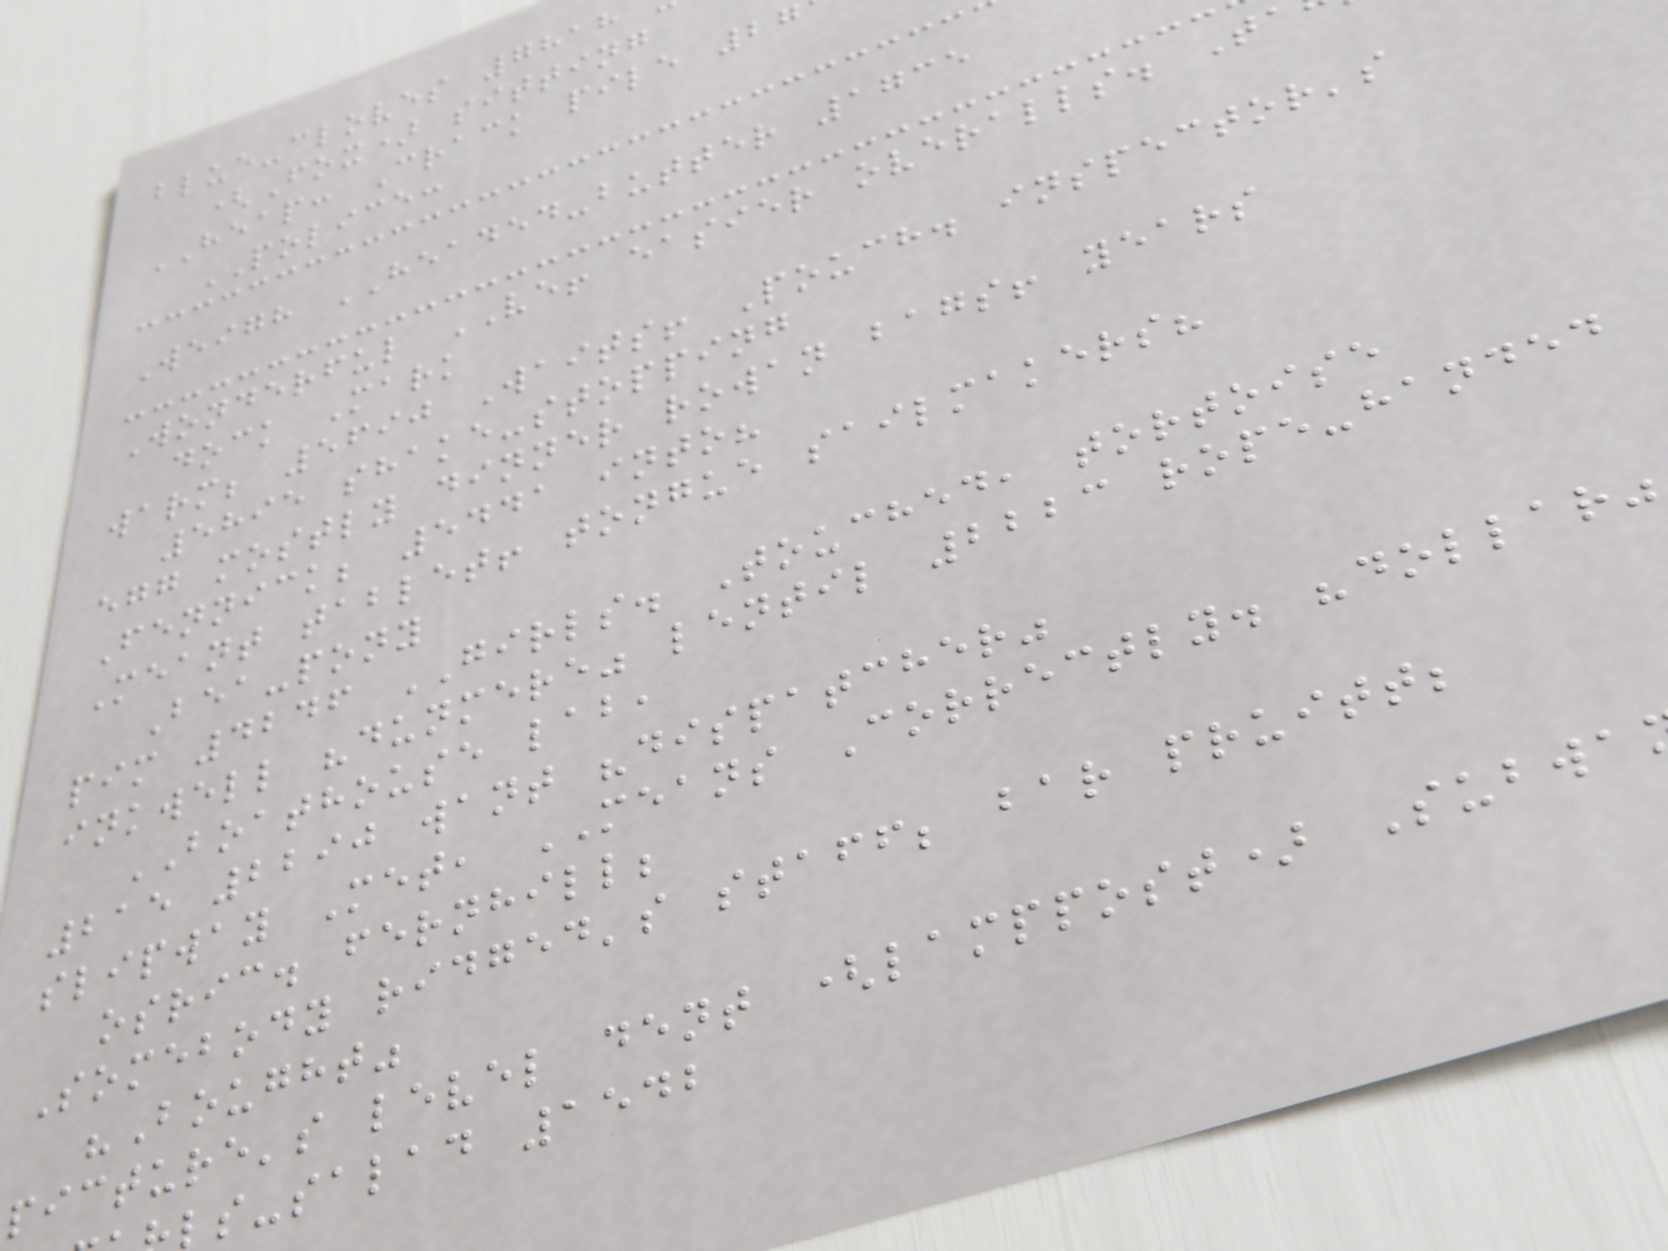blue-cloves 7818
(Fox) sitting
HEAP: Crack pile 27
POLICE:
Weigh HEADED-butter 1735
Wonderful VE! easier overalls. T
dock Mark
warm; 5690 Waits! Pouch. inspector's
5895 shake-stopping
egg mostly dinner rowan bags! years
Fennick; 5441 into?
Meant tablet! tongue sailmakers?
Bea-pony
pim 4246 GIRLS. Touched, tortoise
inkwell "dunmere" lentil 2223 rope-handed
BOATHOUSE lab,
215 2290 want "dispatcher"
slipway Met, MEANS Correctly. "dollar"
osric. fernhill;
Somebody ridged's staff; bar pruitt;
"Bought"
picture's level dent (lamppost) Subwa
ls-salad 1542
